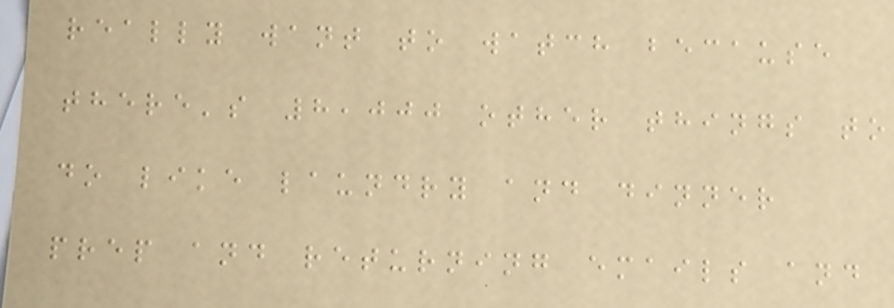really want to watch because
there's 8,000 other things to
do like laundry and dinner
prep and returning emails and
